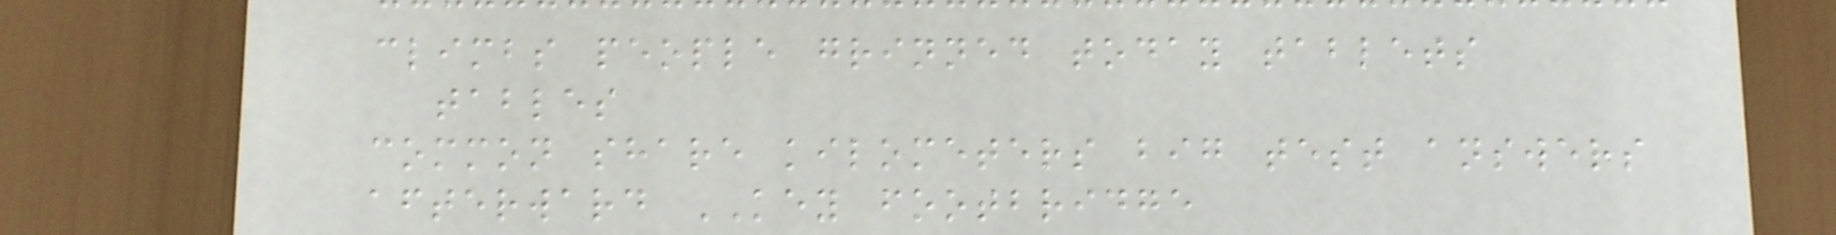climbs people grinned today tablets
tables
common share kilometers big test answers
afterward KEY footbridge
